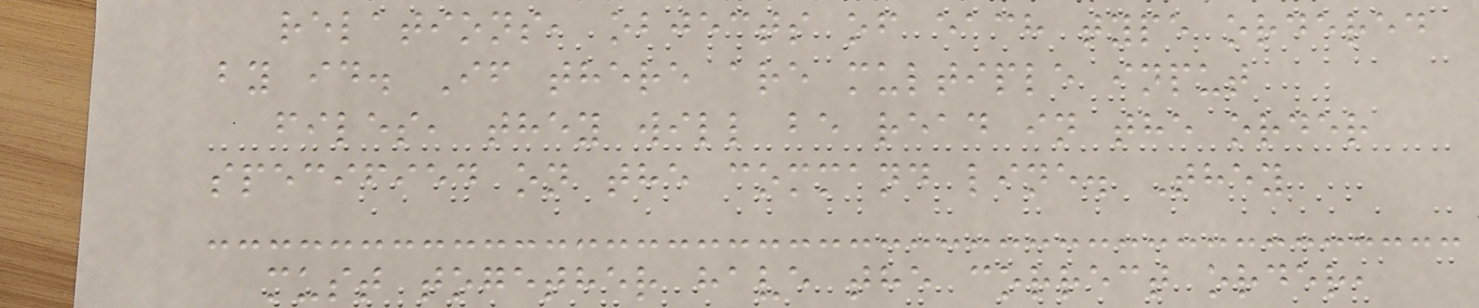relations, objects of each type ordered
by id. If there are multiple input
files, they will be read in the order
specified on the command line. They
must together have the correct order,
